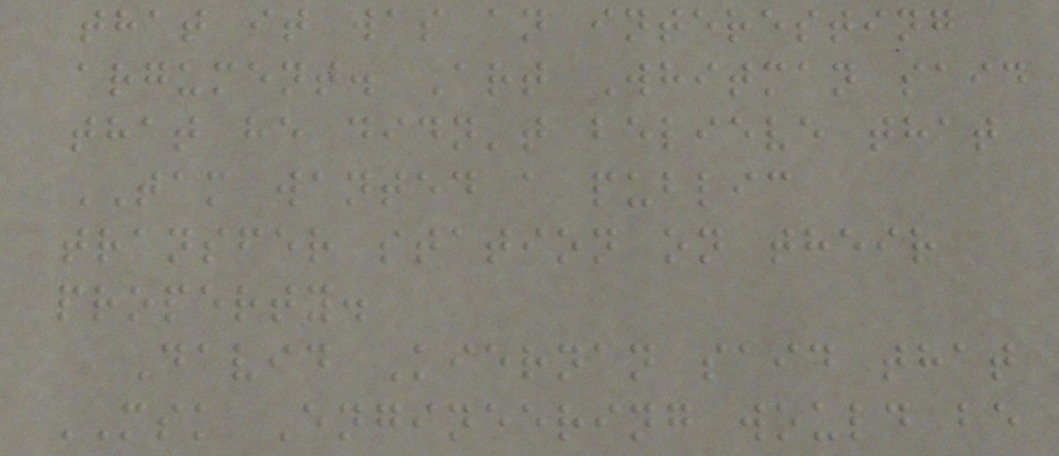that it was an interesting
argument. Art Whitman said
that he didn't believe that
TAM wanted a public
transfer station on their
property.
David Kiernan said that
MSK Engineering would be
